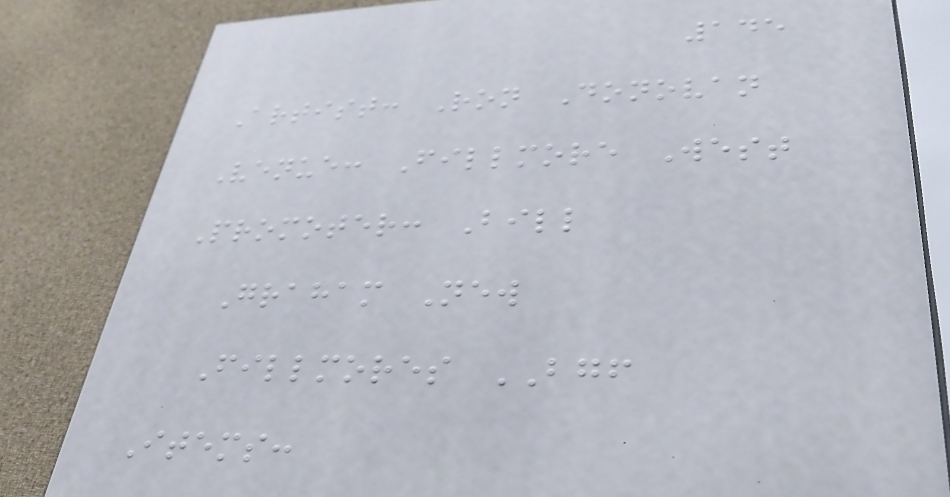145
Artist: Ron Donovan
Venue: Fillmore West
Promoter: Bill
Graham New
Fillmores BGF
Items:
